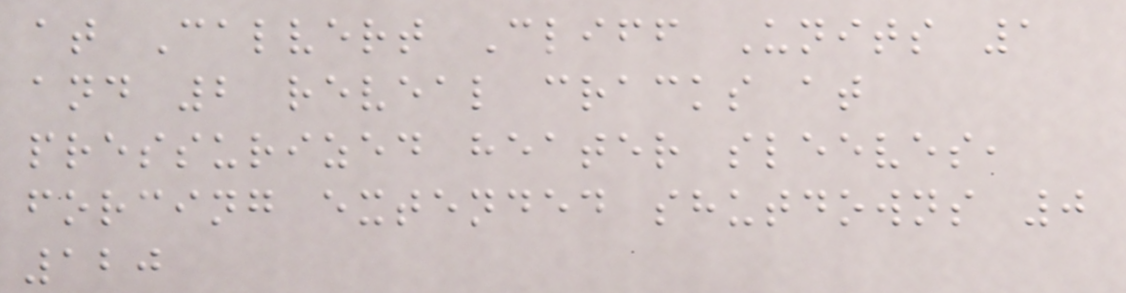at Calvert Cliff Units 1
and 2 reveal cracks at
pressurized heater sleeves,
forcing extended shutdowns 0
120
